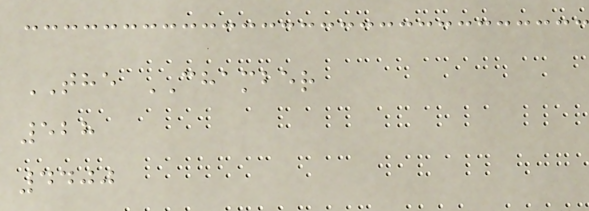THE CHAMBER
528
4400
